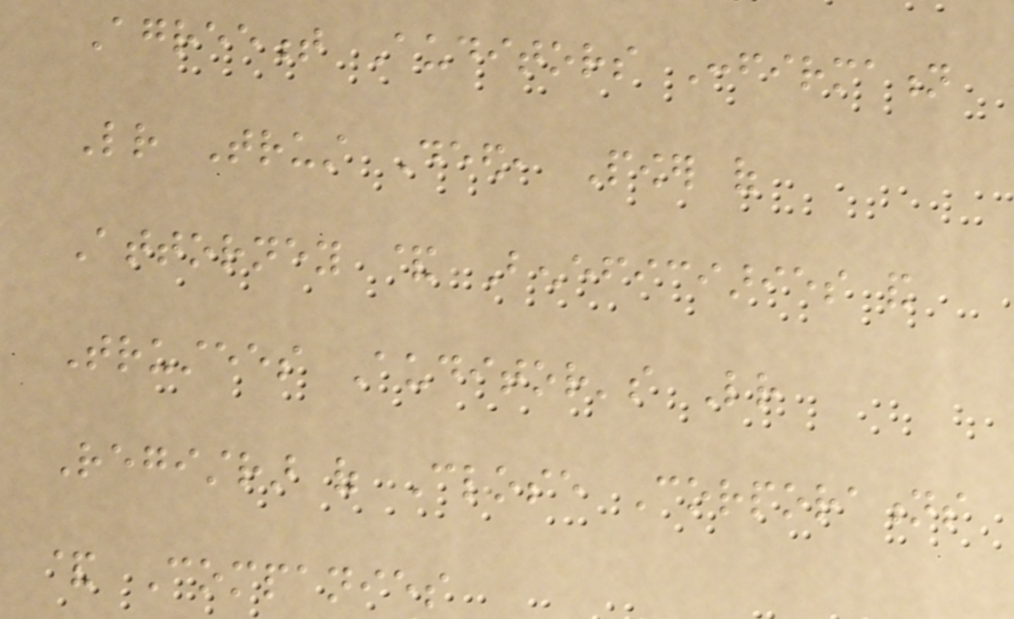Agreement Auditors Confirmation
Letter Trust Deed, Power of
Attorney & Beneficiaries and
Trustees Auditor's Letter
Registrar of Close Corporations
& Companies
